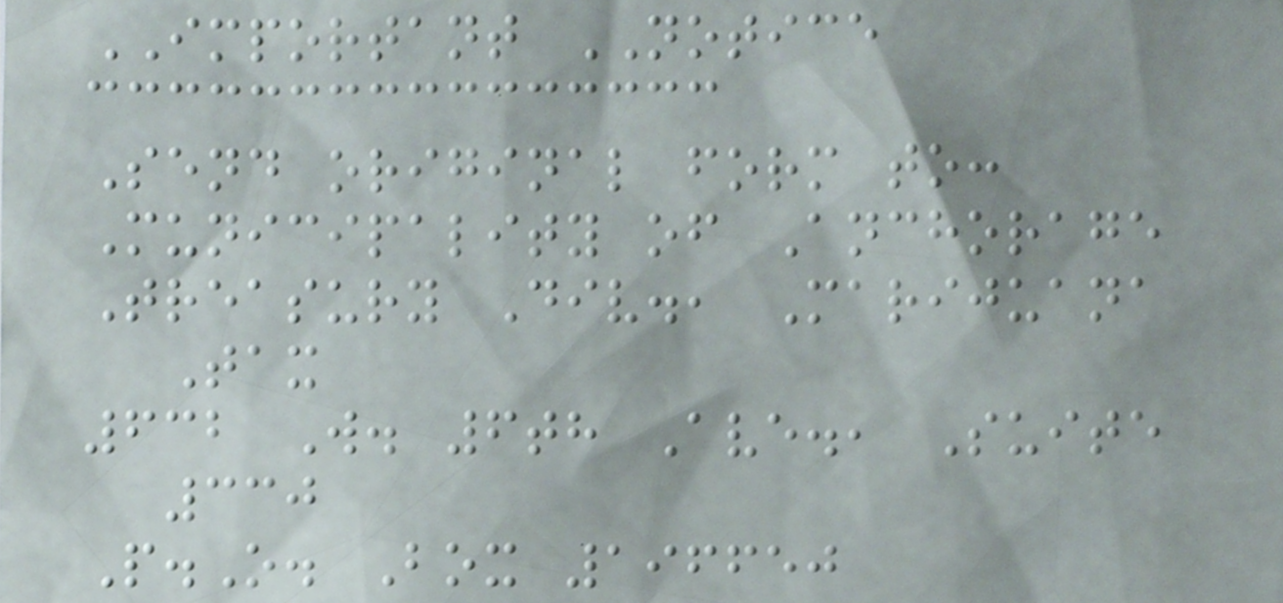IMPORTANT NOTICE
Send original form to:
Municipality of Anchorage
Treasury Div., Marijuana
Tax
632 W. 6th Ave., Suite
330
P.O. Box 196650
